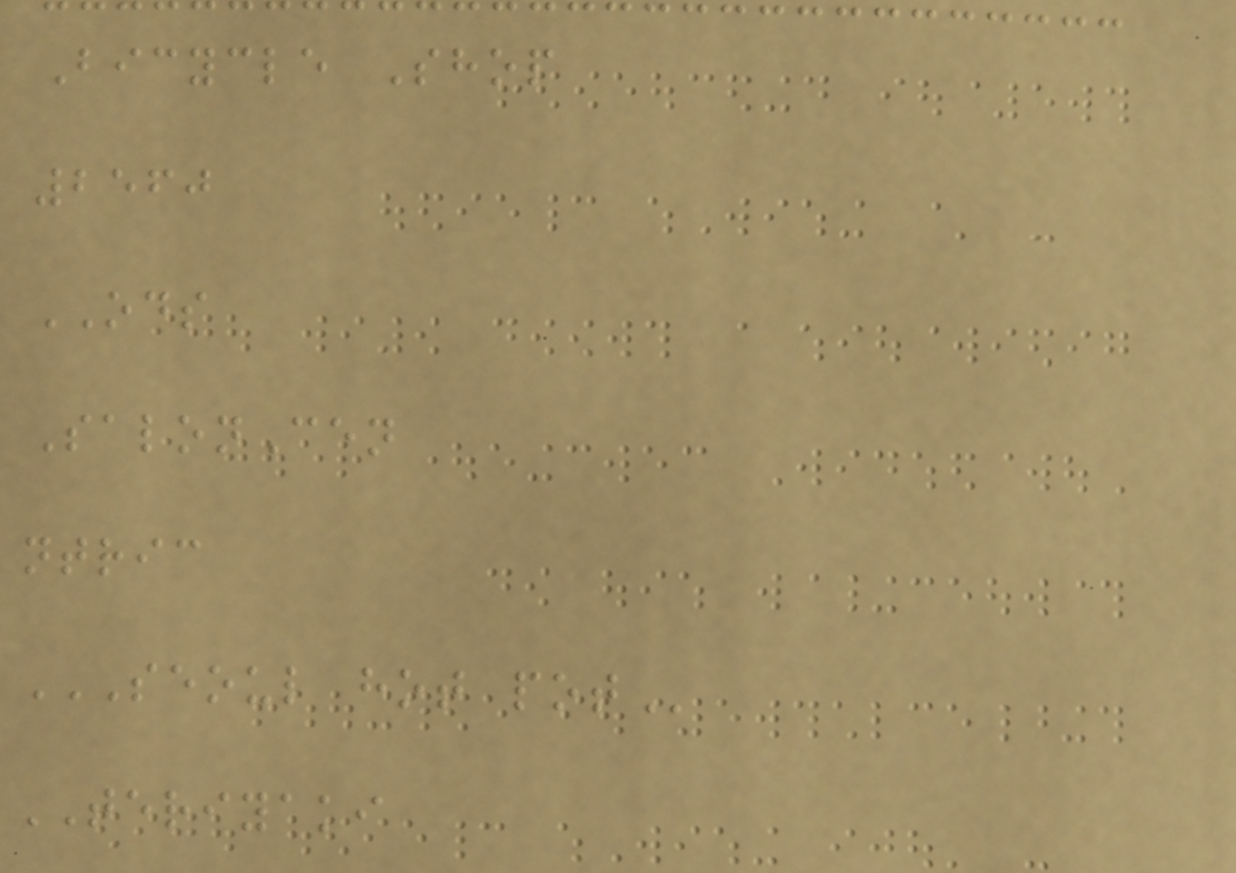Bicycle Shop
2560
ODS
SalonCen
ntric
SEOUL HOT POT
TERIYAKI
